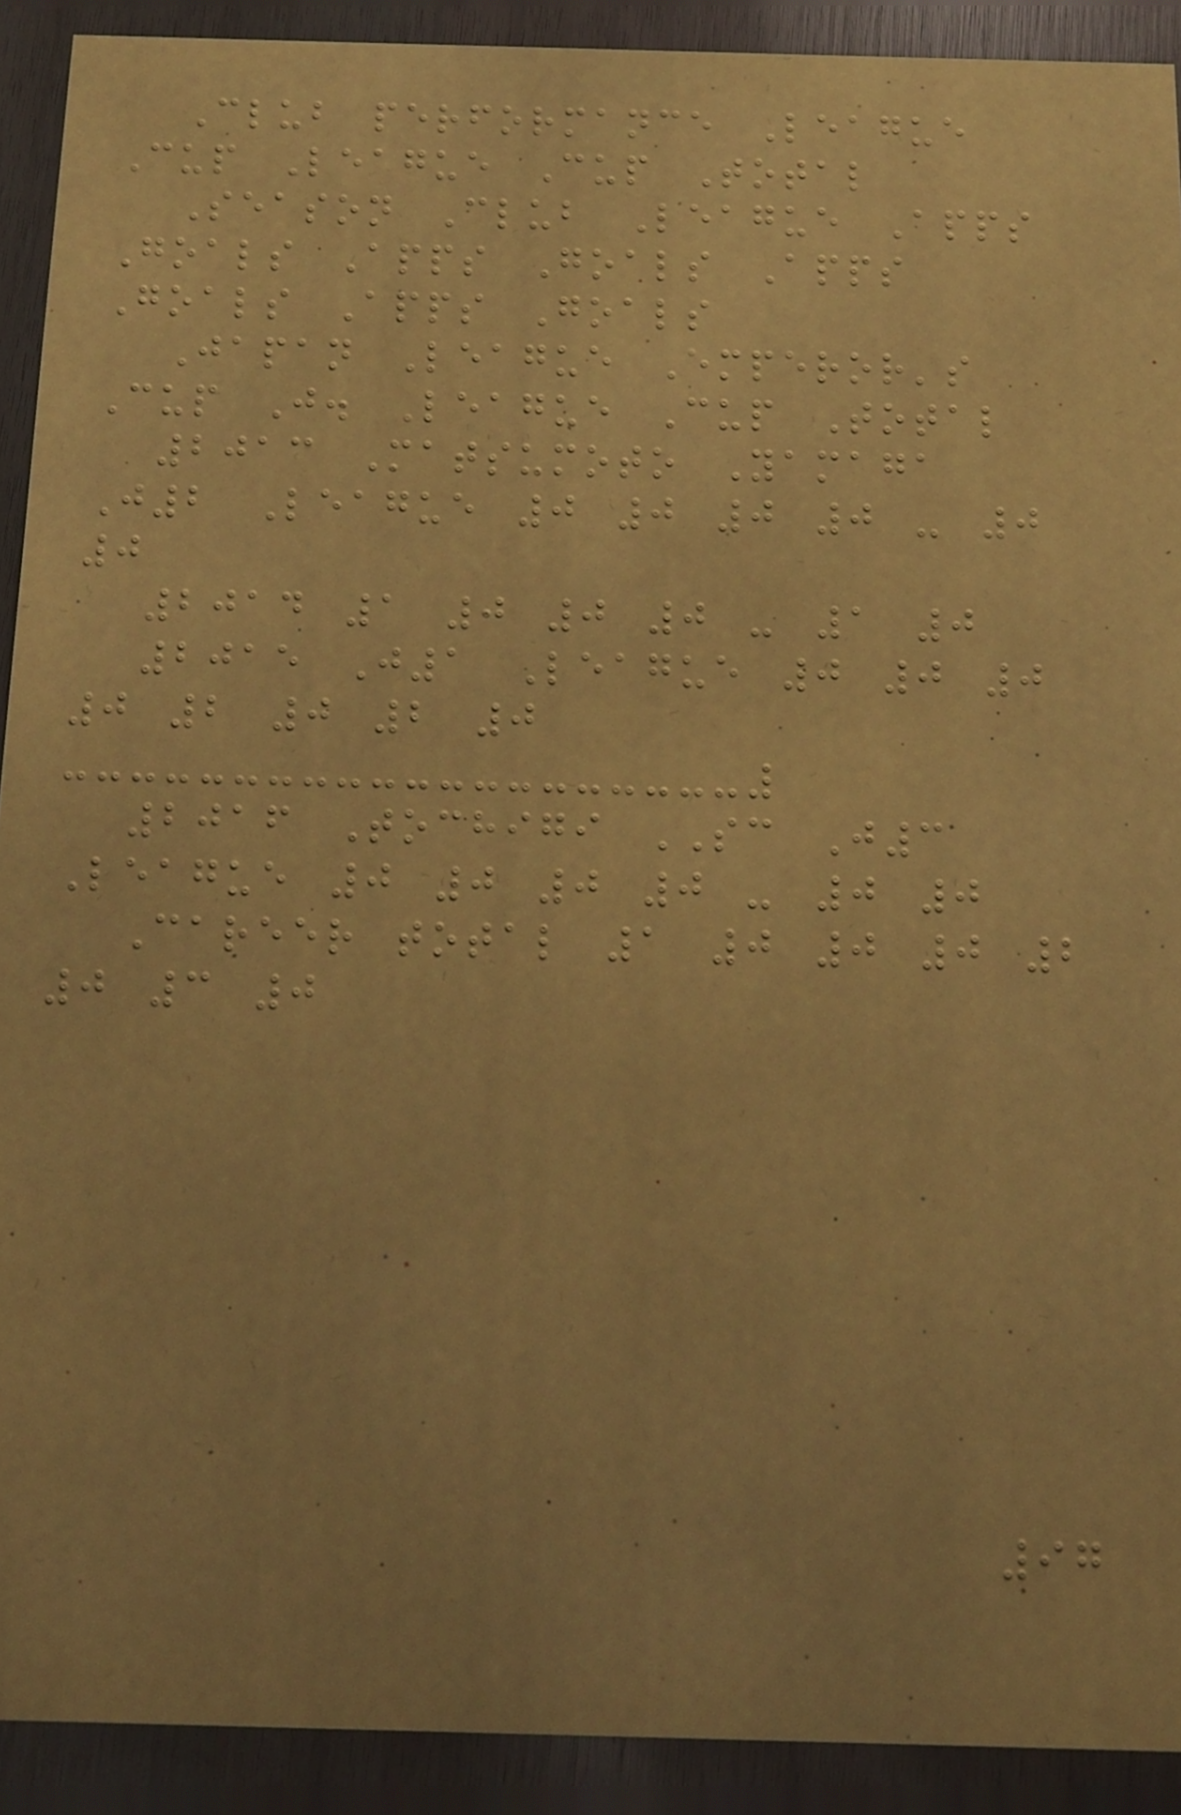Club performance League
Cup League Cup Total
Season Club League Apps
Goals Apps Goals Apps
Goals Apps Goals
Japan League Emperor's
Cup J. League Cup Total
2013 Matsumoto Yamaga
J2 League 0 0 0 0 - 0
0
2014 1 0 0 0 - 1 0
2015 J1 League 0 0 0
0 2 0 2 0
2016 Tochigi SC J3
League 0 0 0 0 - 0 0
Career total 1 0 0 0 2
0 3 0
97
